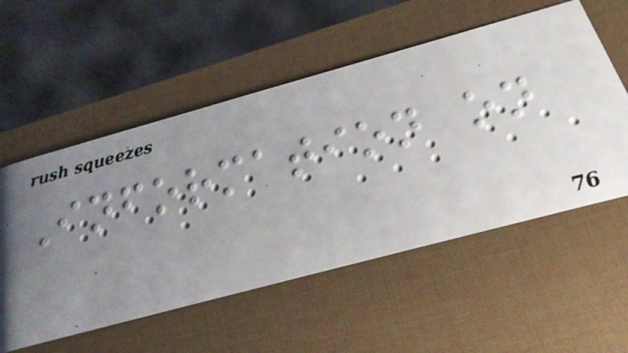Information on
